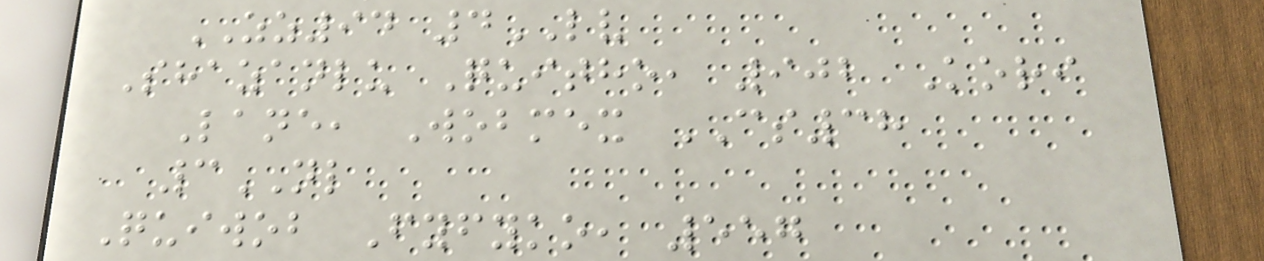ZZ94 4LV
Shazanlu Quitho, 902 Kori
Lane, Wobmex CS38
3NL
Quiwob Fyfyko, 557
